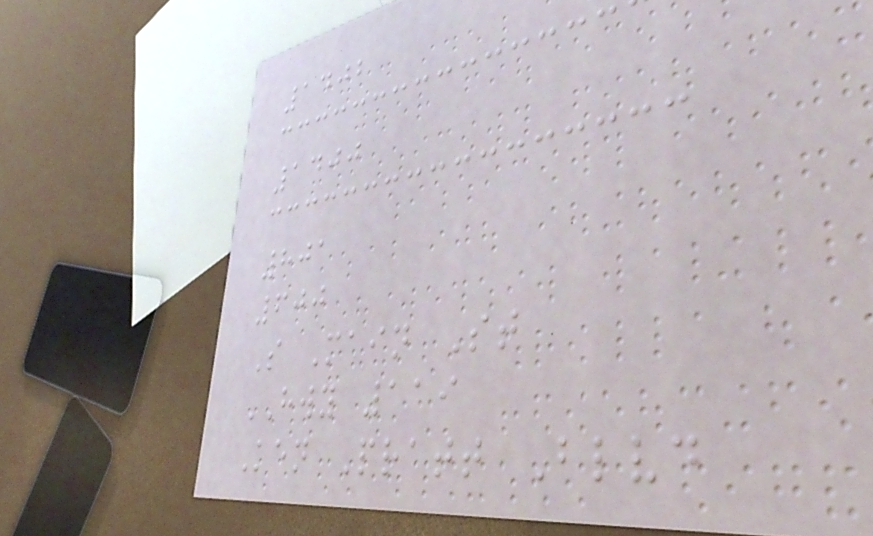1402
1400
801
600
S Main St
HWY 119
Ken Pratt Blvd
